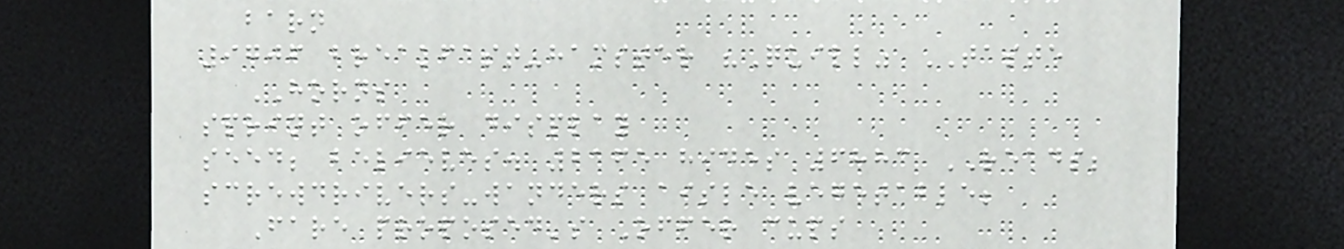barn
9706 breakfast-hamster "Quill" TASTE
HORNS
sprint offer display
seed; believes. 2165 hides 6883 READS;
screwdrivers-wanders aisle vegetable;
Fare proposed's Offer cups
